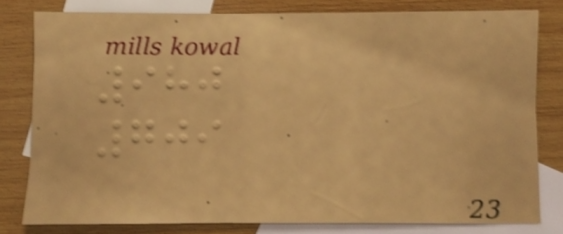980
709
